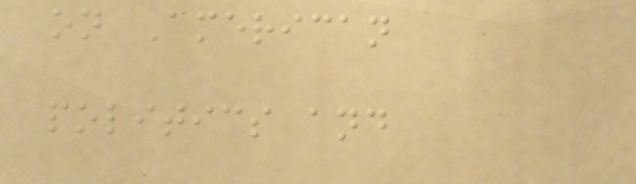on American
politics and
